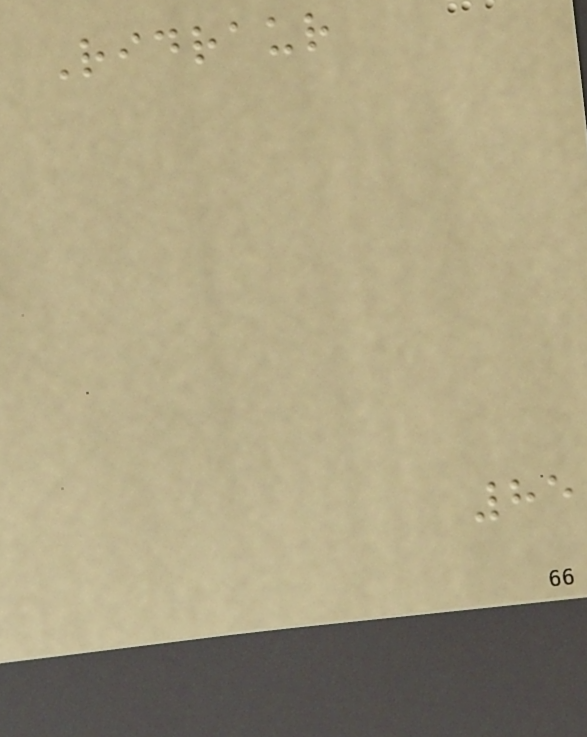Ridraur
85
